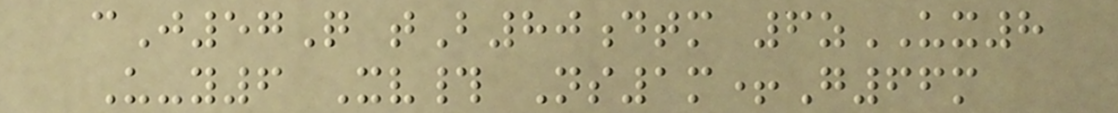cJ57Q tB80dtm 6zUX8
U-y6 Xv# Ns1m+G66m
